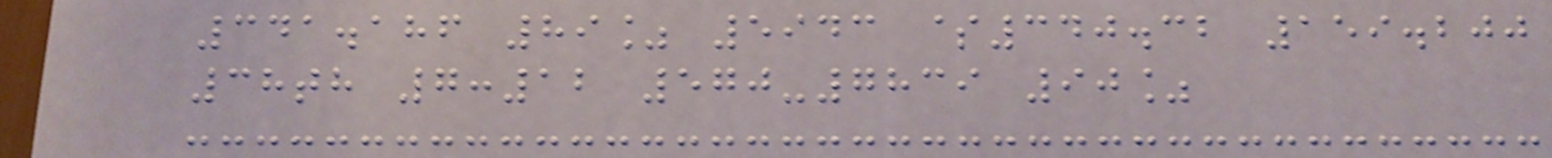341.186 89% 5943 $340.32 159.200
38th 7:12 570-7839 90%
